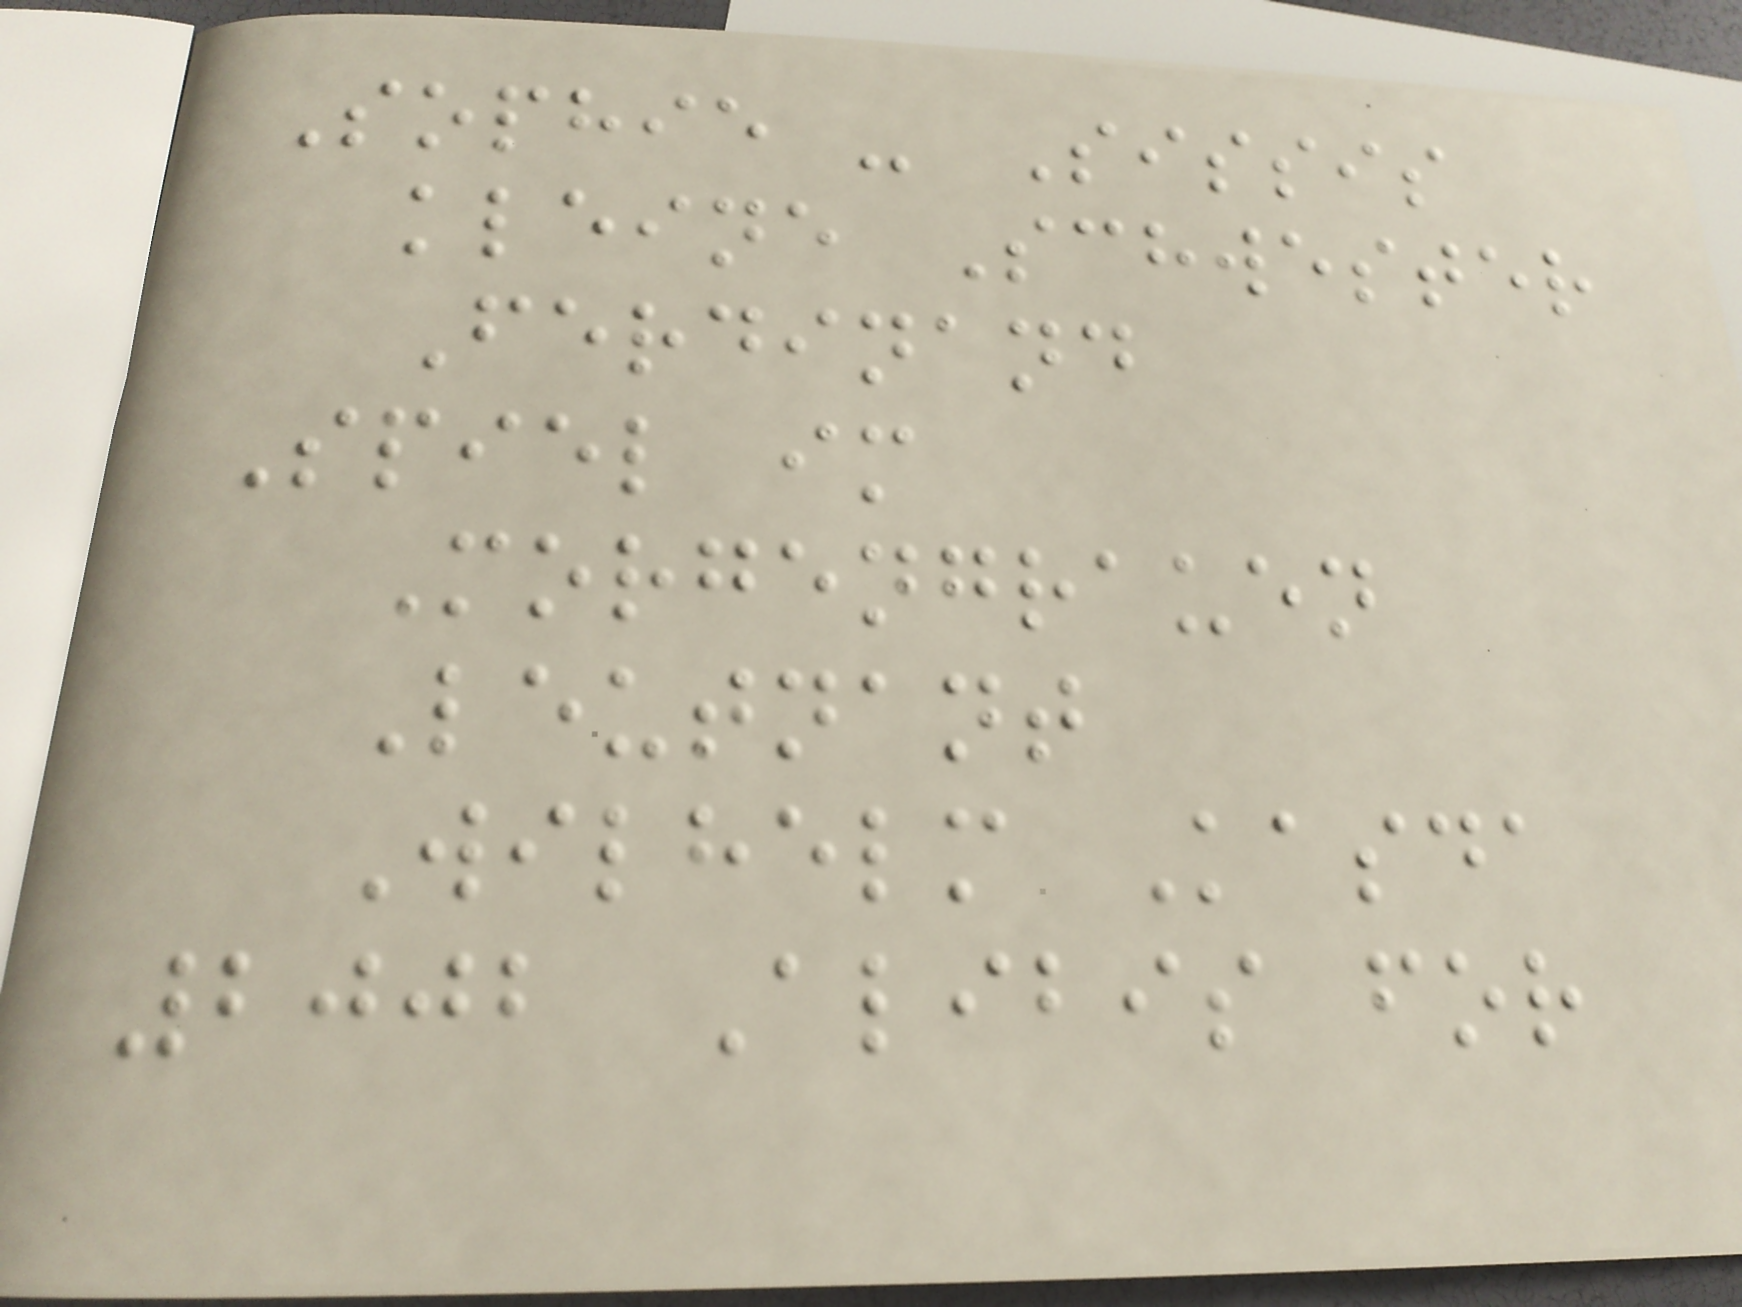Sophie - Sissis
kleine Schwester
Ferdinand
Spiel im
Morgengrauen
Leutnant
Wilhelm Kasda
2002 Alibis for
